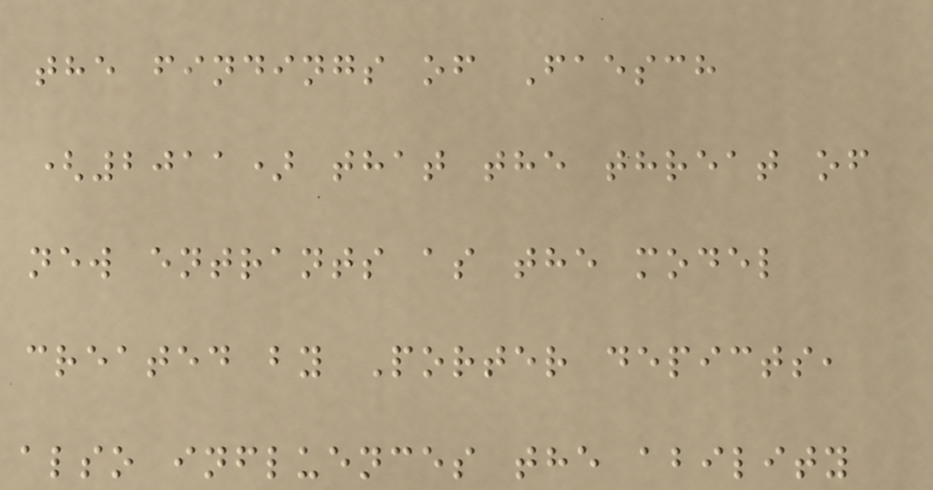the findings of Faesch
(2011) that the threat of
new entrants as the model
created by Porter depicts,
also influences the ability
